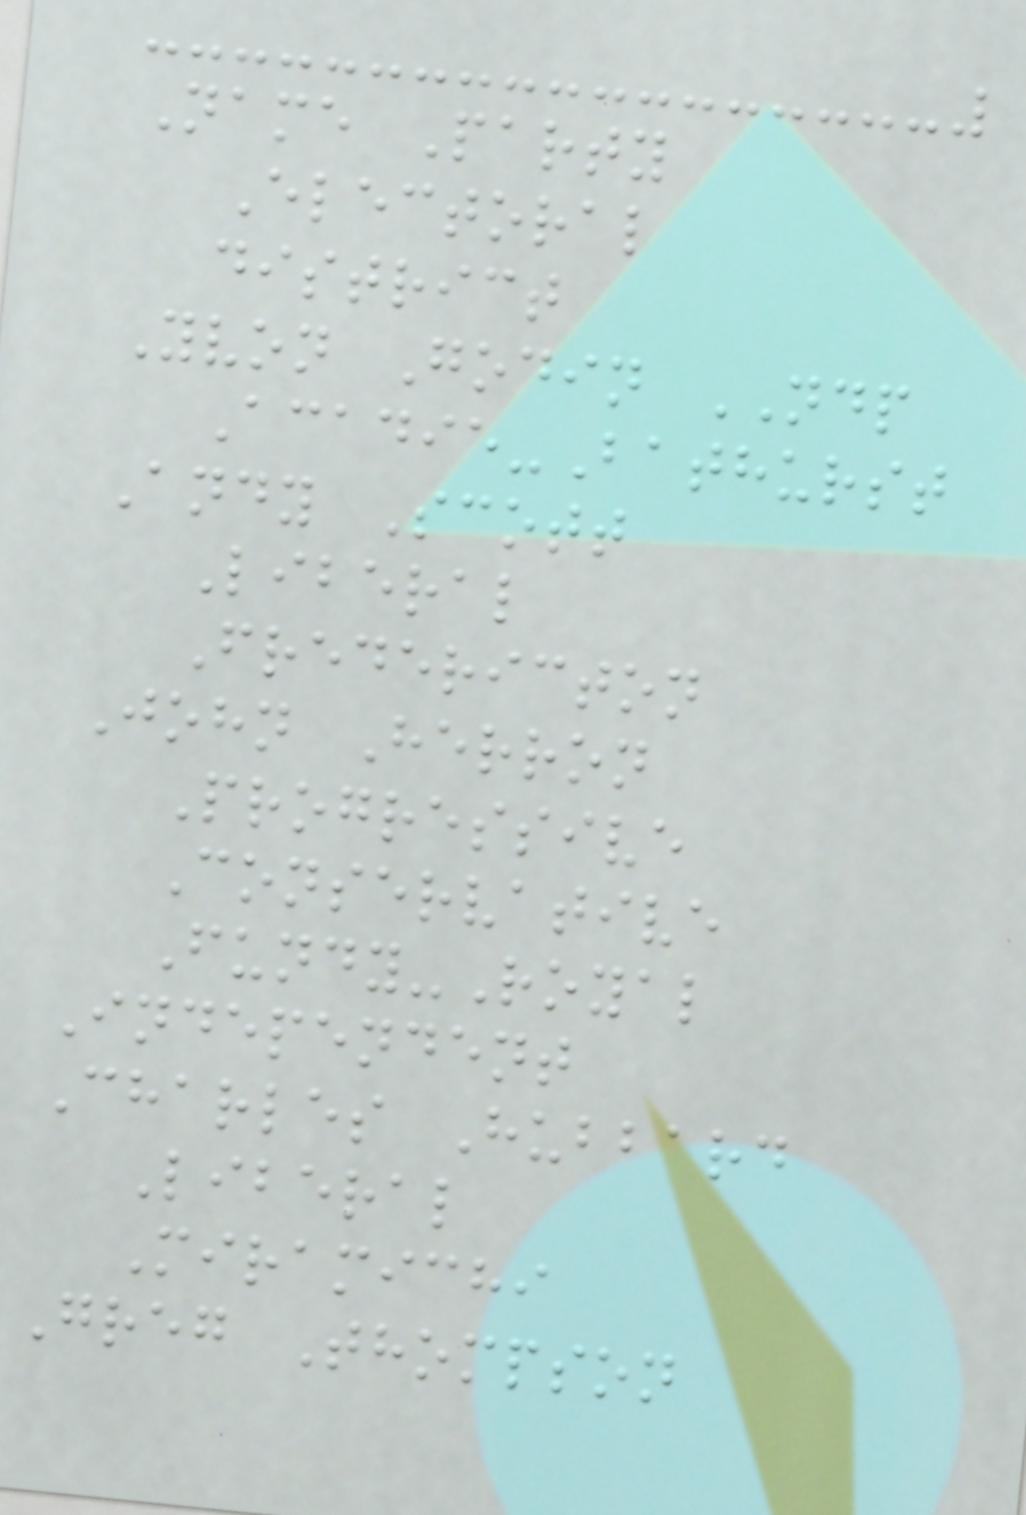Name Party
Electoral
district
Yvon Godin NDP
Acadie-Bathurst
Andy Scott
Liberal
Fredericton
John Herron
Progressive
Conservative
Fundy-Royal
Independent
Charles Hubbard
Liberal
Miramichi
Greg Thompson
